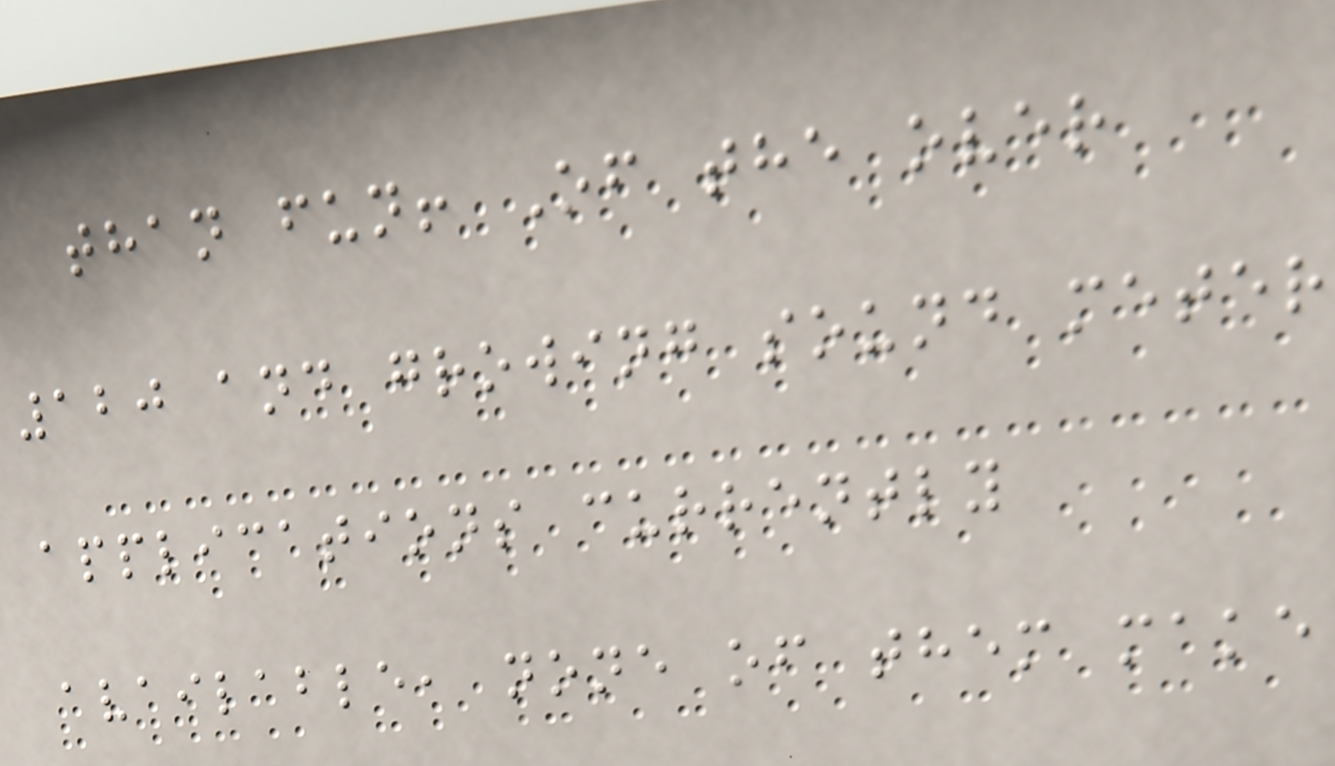than fun! Of the over
120 and growing sound meter
applications currently
available, none of them make
